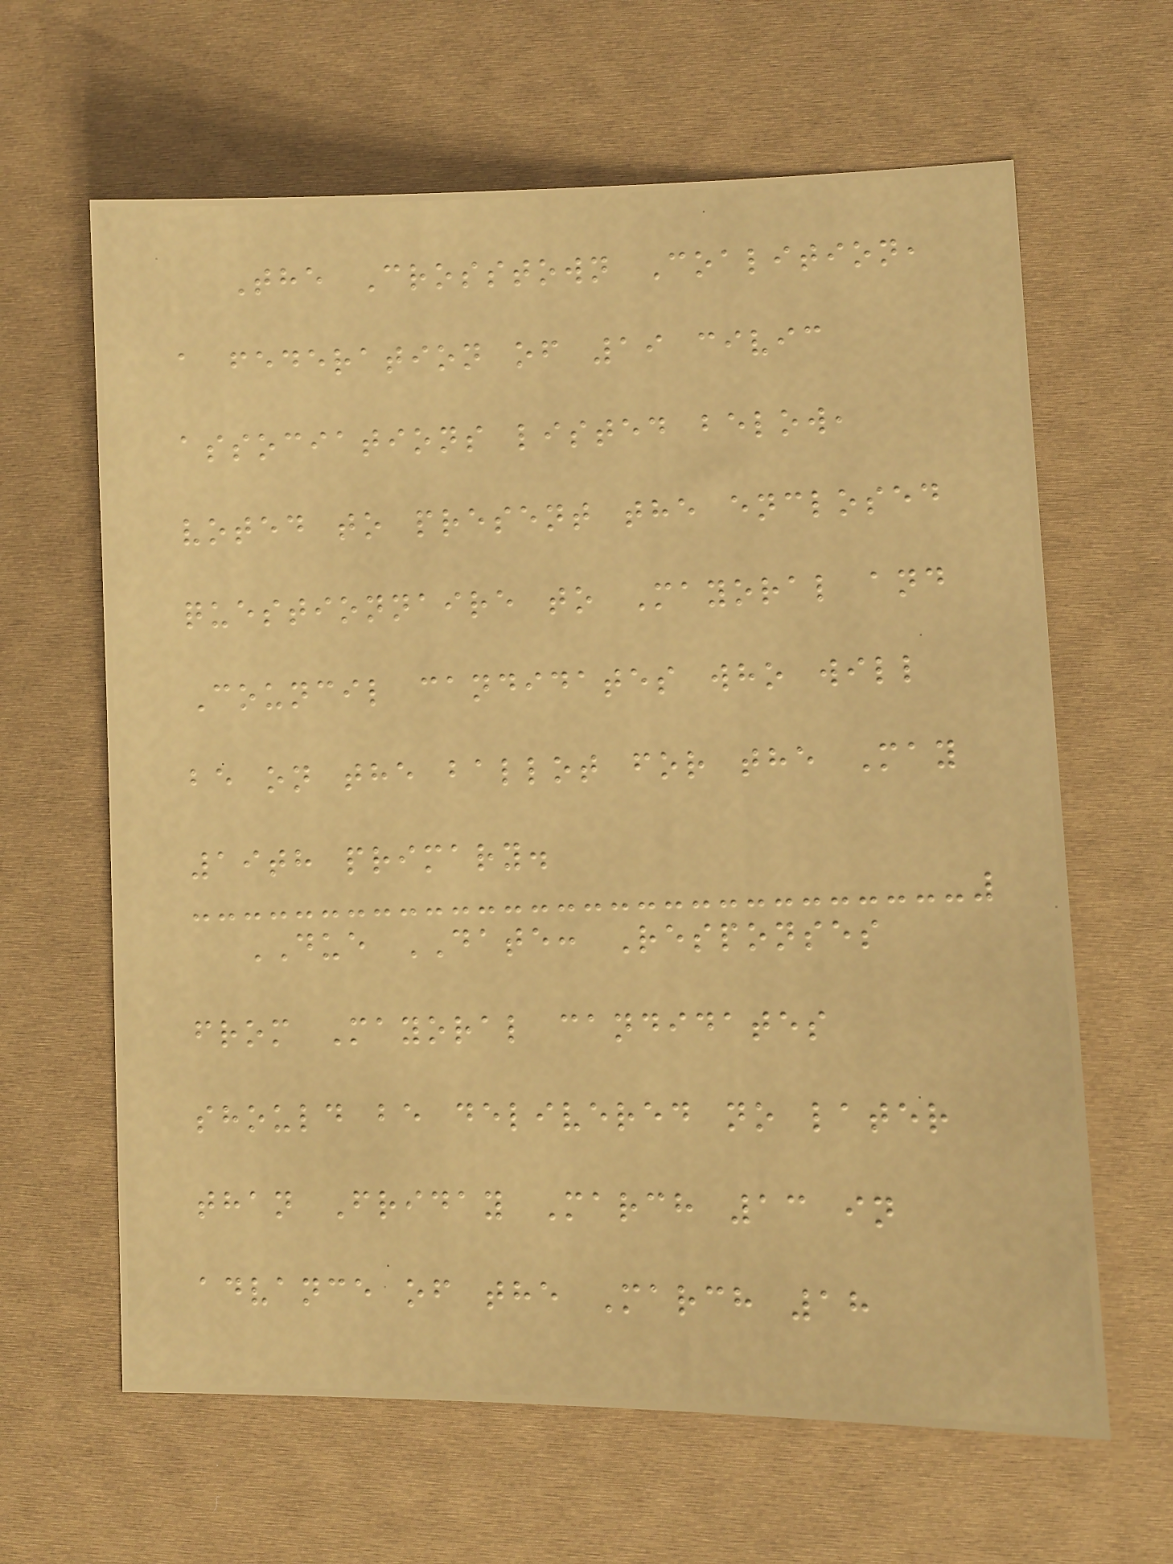The Crosstown Coalition,
a federation of 19 civic
associations listed below,
voted to present the enclosed
questionnaire to Mayoral and
Council candidates who will
be on the ballot for the May
19th primary.
DUE DATE: Responses
from Mayoral candidates
should be delivered no later
than Friday March 13 in
advance of the March 18
